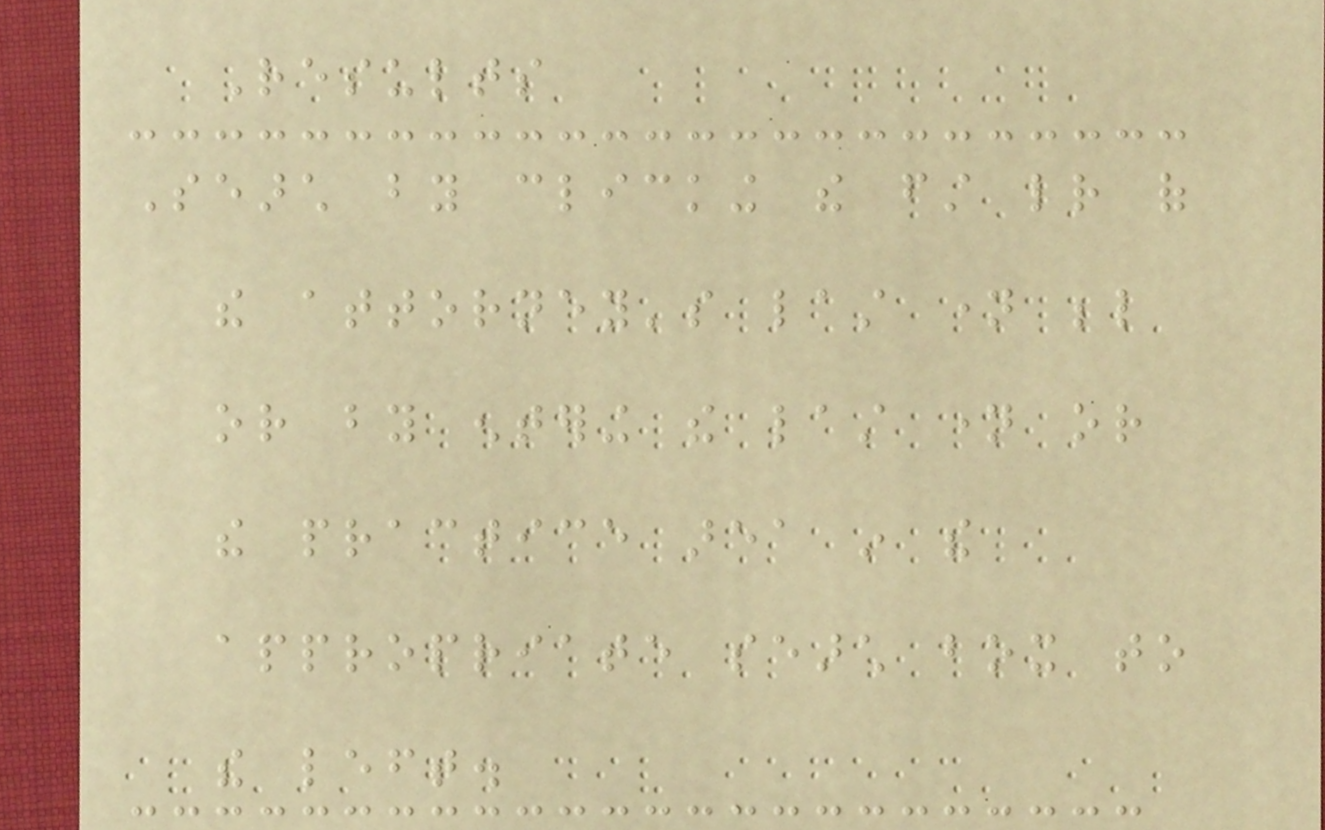Results
Search by clicking the first letter of
the attorney's last name below
or by entering the last name or
the practice area in the
appropriate search box to
the left.
